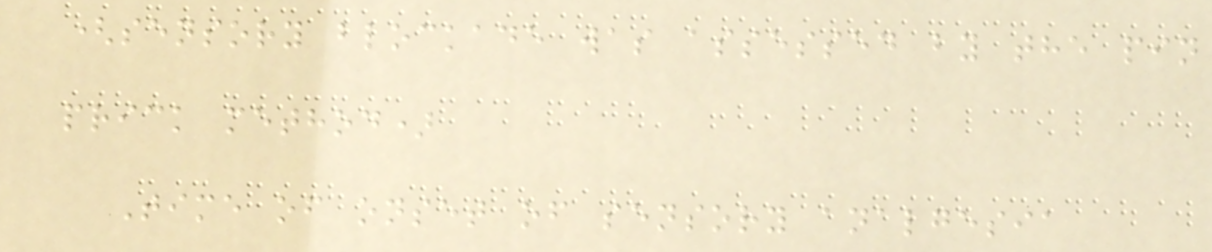(sensory blockade was assessed by the pin
prick method)
Time of onset of sensory analgesia
